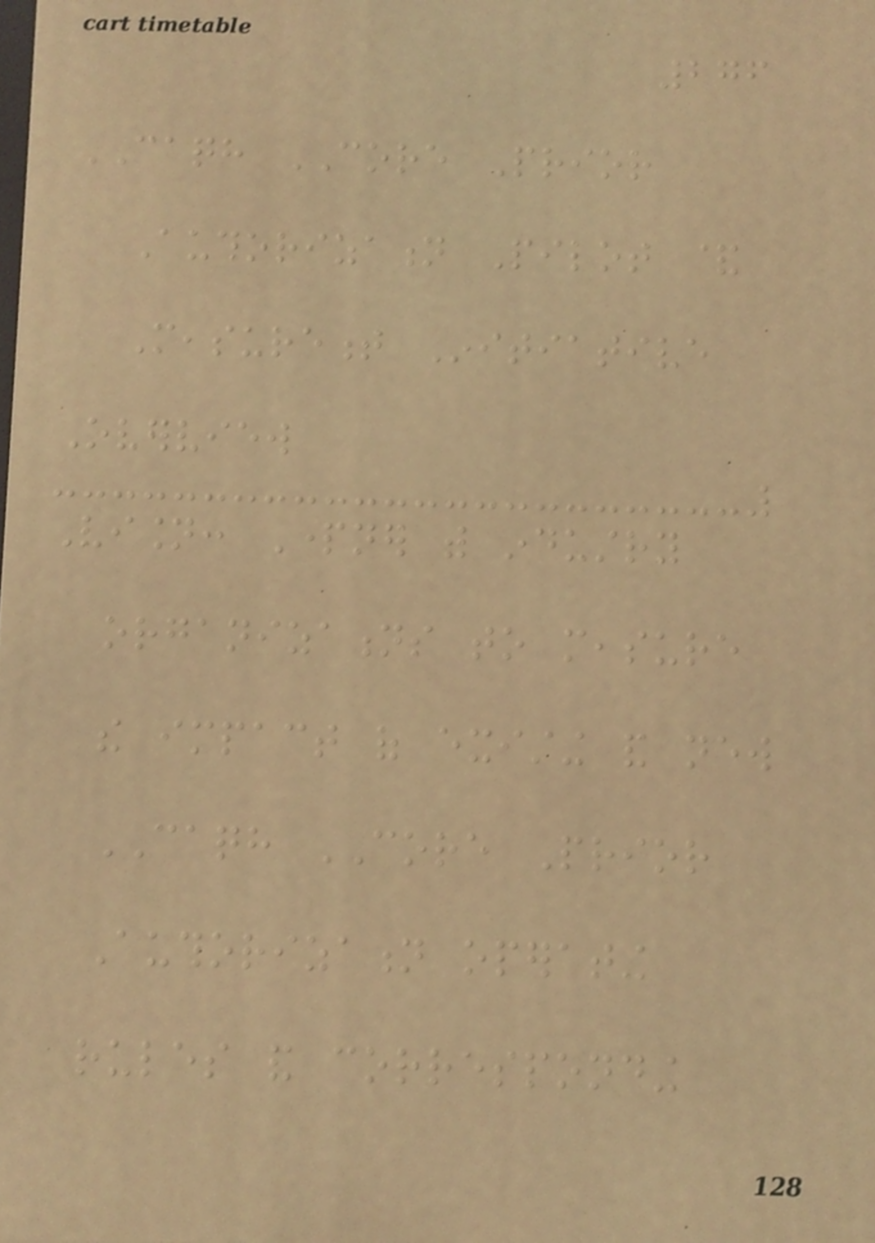276
CAQH CORE Prior
Authorization Pilot &
Measurement Initiative
Overview
Vision: Partner with industry
organizations to measure
the impact of existing and new
CAQH CORE Prior
Authorization operating
rules and corresponding
